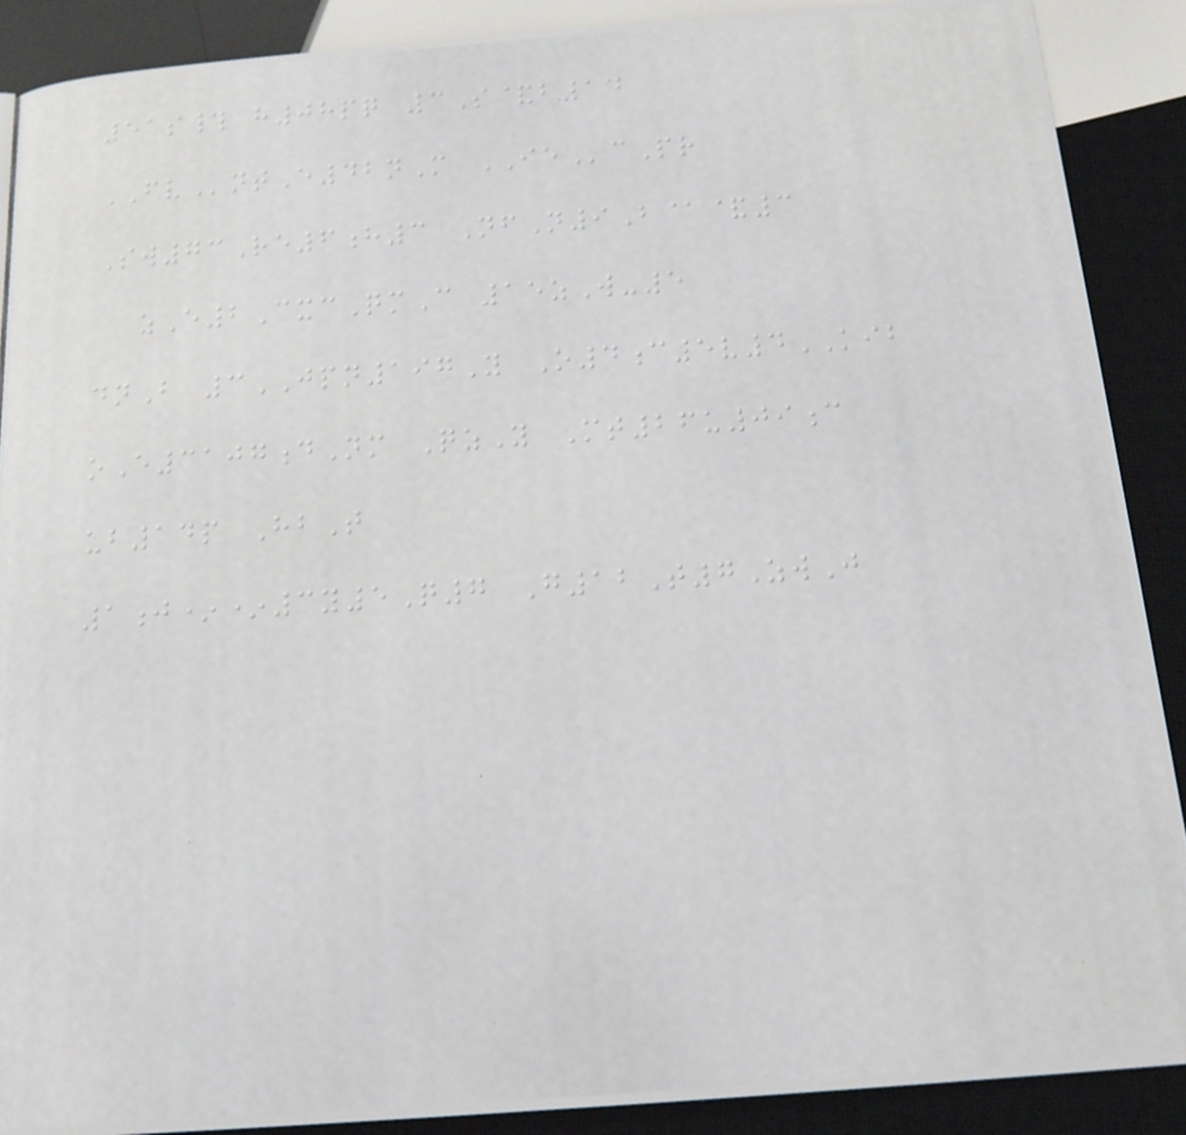51s# h08pq 3S&b14
FVntE42nM IEcPr
Sw73Re6h3 NfN9B@&3
zE2CxcQmC 15zW-5
dnB 3JPN197Y O4c5v4KIB
oE3107dNm QzY Mt26u09c
ub14p HbT
1j**3y5Q7 G12T7ZwJ
